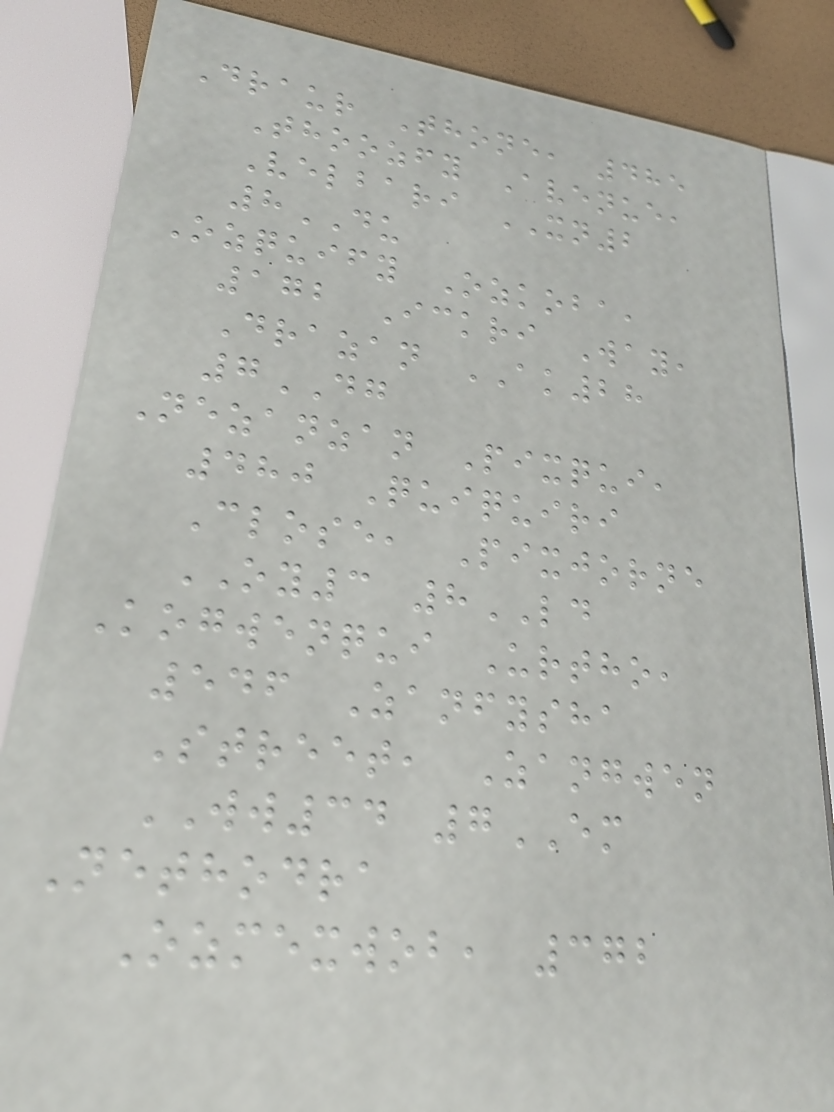Draur Thone, 485
Thoozfy Avenue,
Velbari XN2
8DU
Ozquify Ozkoba,
172 Ickri Way,
Drazan AK28
7DG
Nezanzan Pixqui,
480 Quiquiri
Close, Pixjorne
OY3 8LD
Kogwenqui Urtho,
546 Zanfysha
Street, Zangwen
WW34 7EM
Nethodra
Ozmexwob, 372
